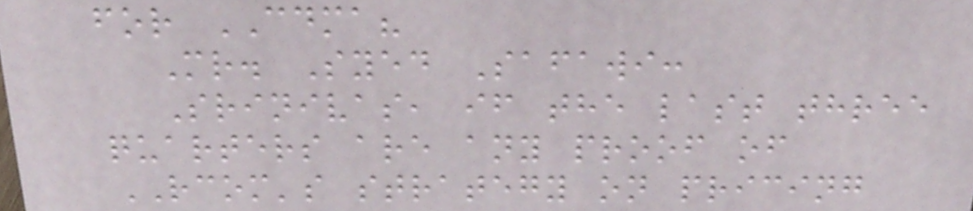for CDMA?
Mr. Syed Safawi:
Srinivas, if the last three
quarters are any proof of
RCOM's strategy on pricing
